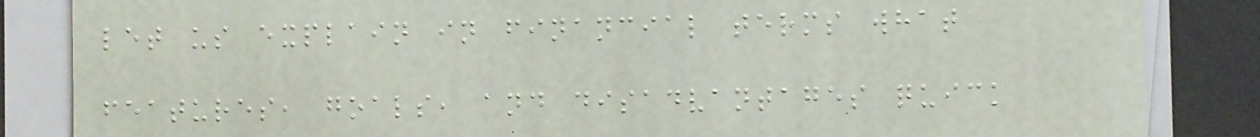let us explain in financial terms what
features, goals, and disadvantages quick
